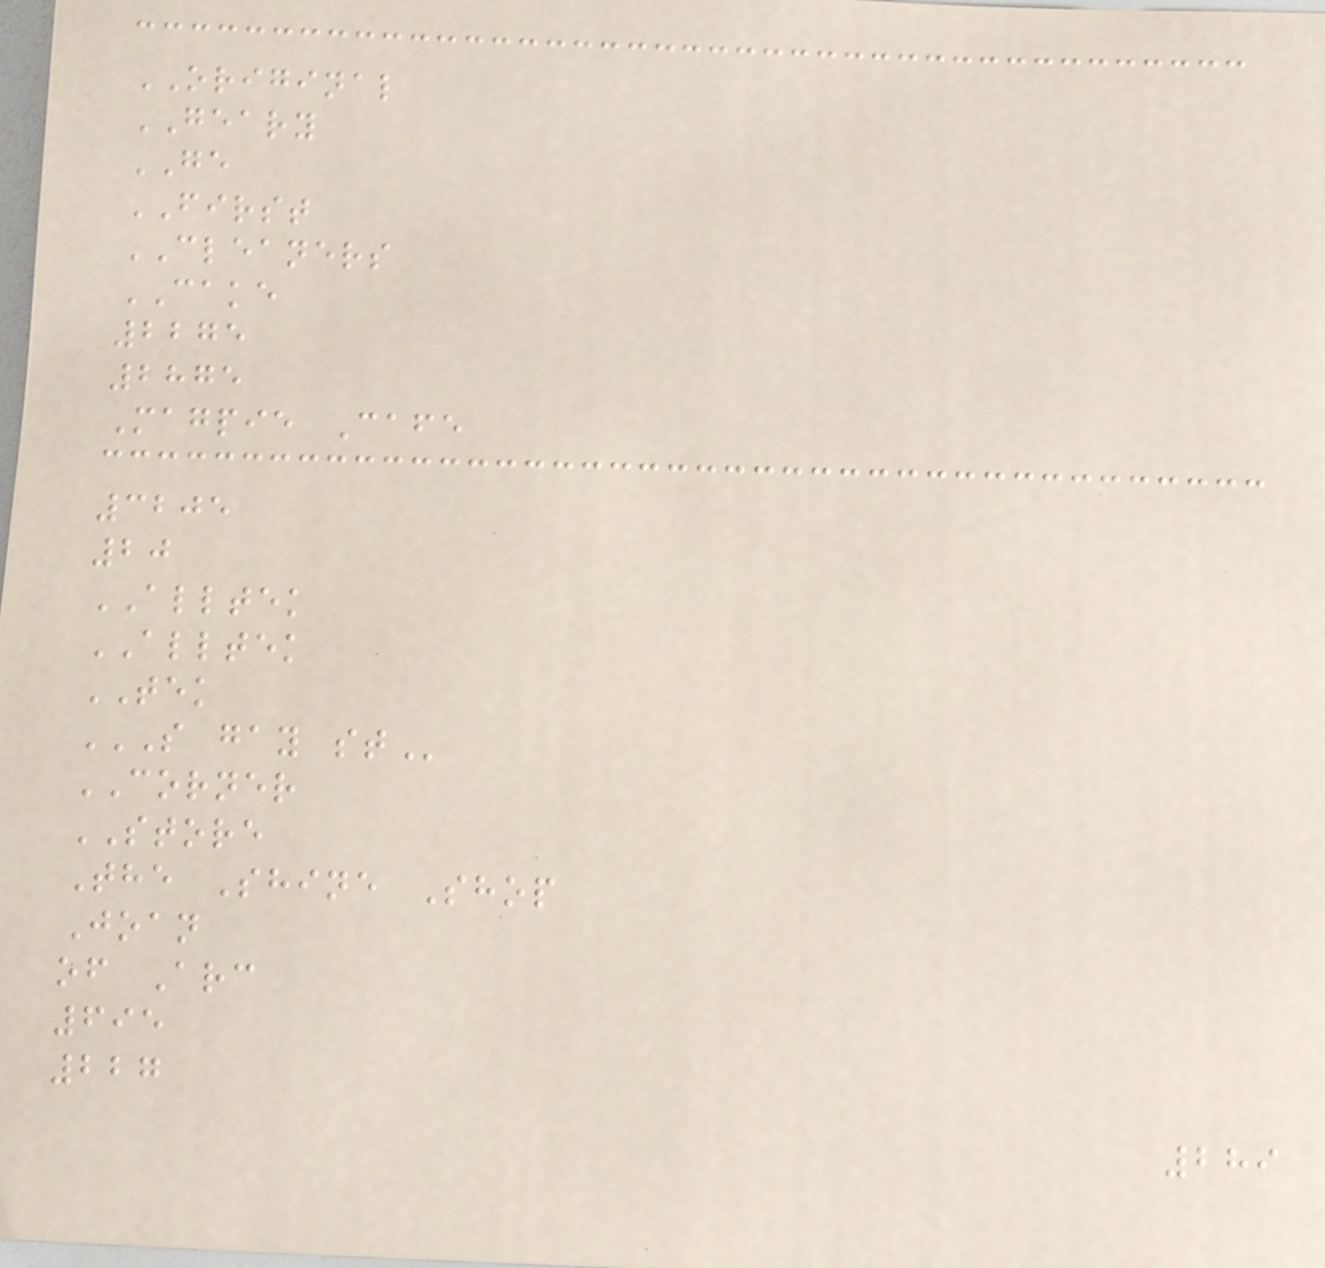ORIGINAL
GEARY
GE
FIRST
CLEANERS
CAKE
2275
2875
Magpie Cafe
3205
20
ALLTEK
ALLTEK
TEK
S GAY ST
CORNER
STORE
The Shine Shop
Joan
of Arc
695
227
289
